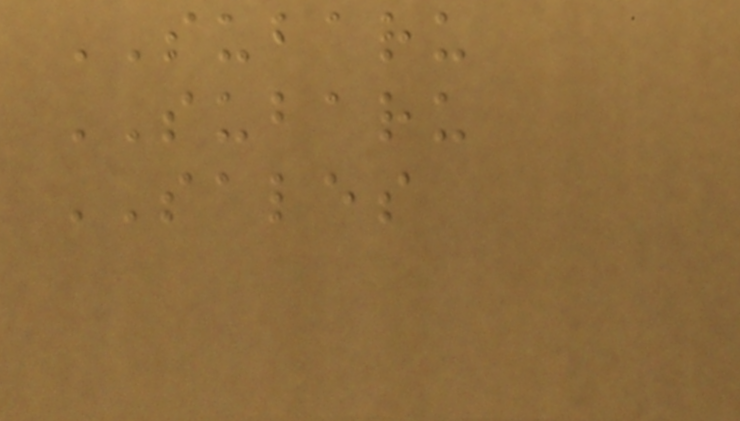SUBARU
SUBARU
SALES
